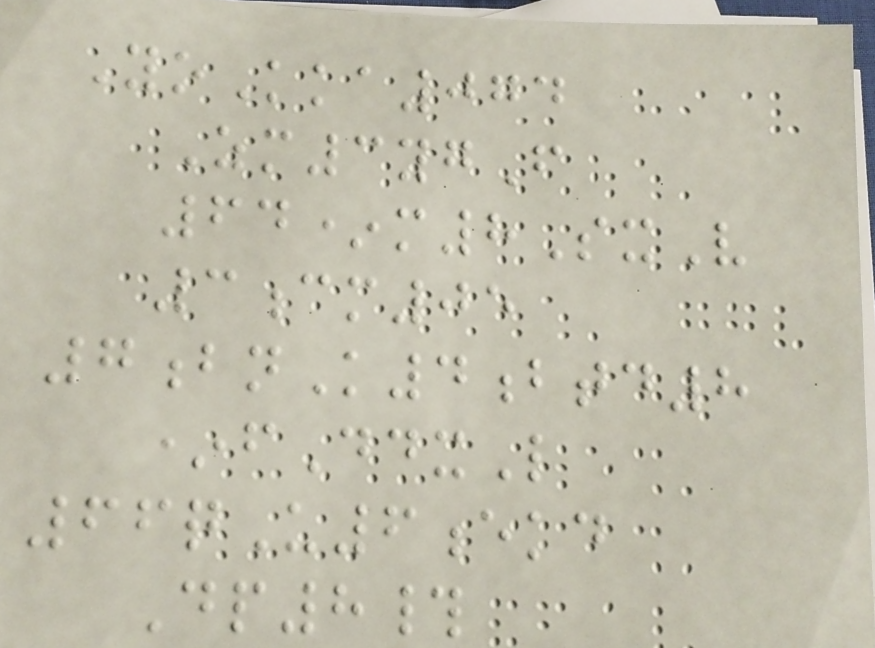YoKka074
Zm3ygF
64*m8SxV
3cm05
7bnK4btd8
*fDdxL
66qU6ekd
Dp8#
